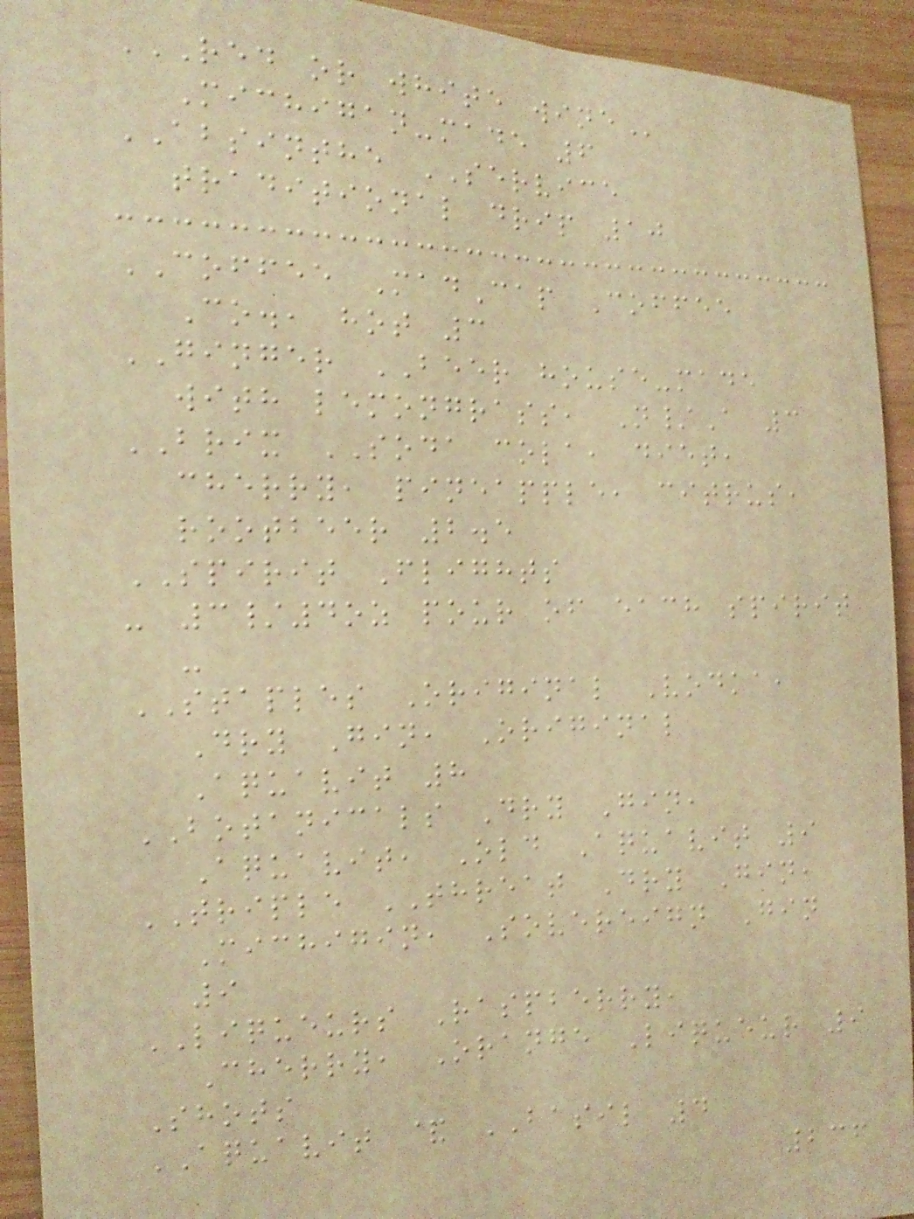RED OR WHITE WINE
Michigan-made 6
ABSINTHE SERVICE
traditional drip 10
COFFEE MadCap Coffee
Co., hot 3
GINGER BEER house-made
with lemongrass, N/A 3
BRIX SODA cola, diet,
cherry, pineapple, citrus,
rootbeer 2.5
SPIRIT Flights
- 3/4oz pour of each spirit
-
STAPLES Original Vodka,
Dry Gin, Original
Aquavit 8
BOTANICALS Dry Gin,
Aquavit, Old Aquavit 9
TRIPLE THREAT Dry Gin,
Michigin, Sovereign Gin
9
LIQUEURS Raspberry,
Cherry, Orange Liqueur 9
Shots
AQUAVIT & BASIL 4
236
